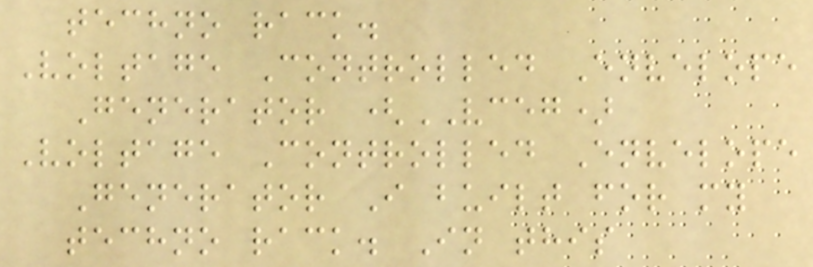techno rack.
Voltage Controlled Envelope
Generator (VCEG)
Voltage Controlled Envelope
Generator I built for my
techno rack. In this
